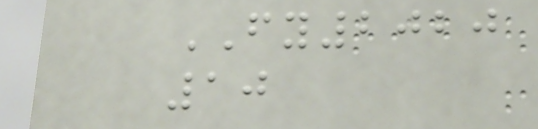FY2020
10
